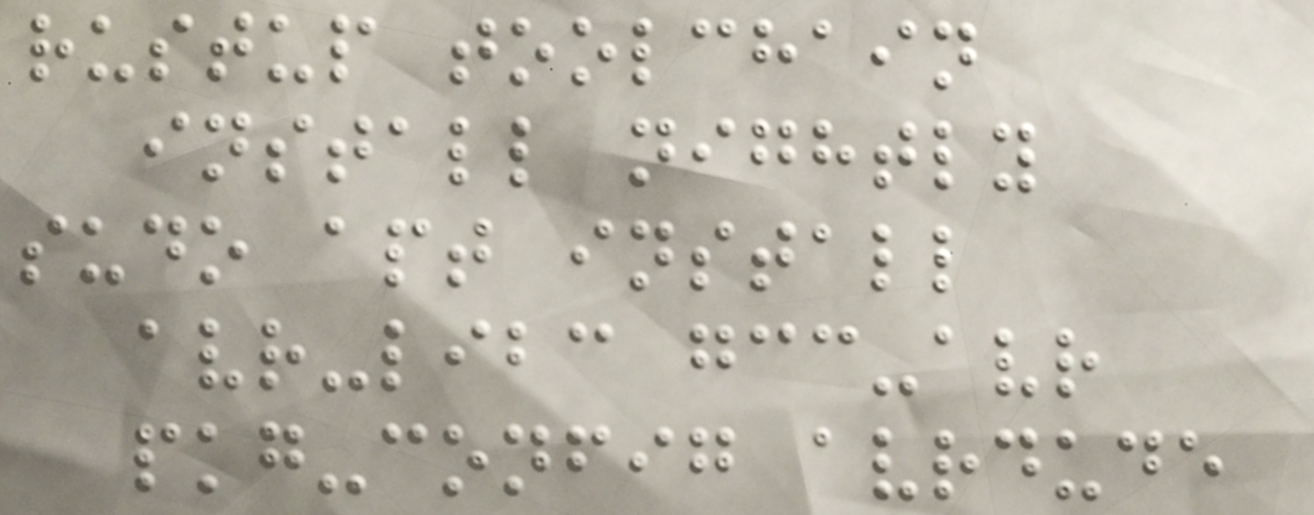rustup toolchain
install nightly
sudo apt install
avr-libc gcc-avr
pkg-config avrdude
